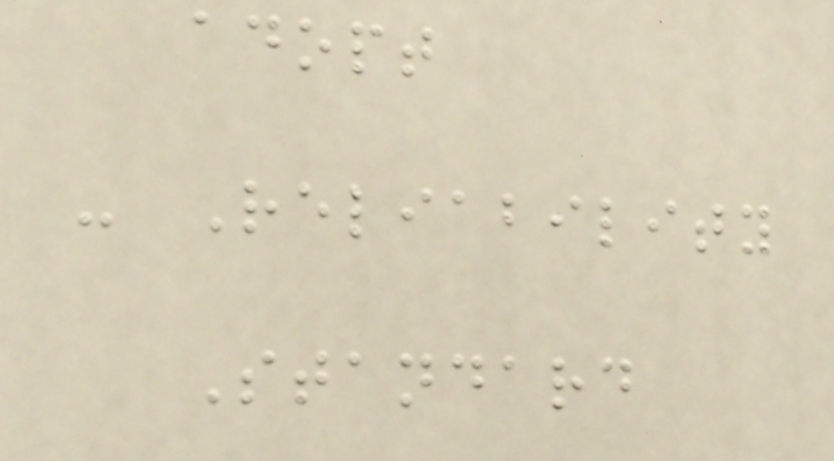adopt
- Reliability
Standard
